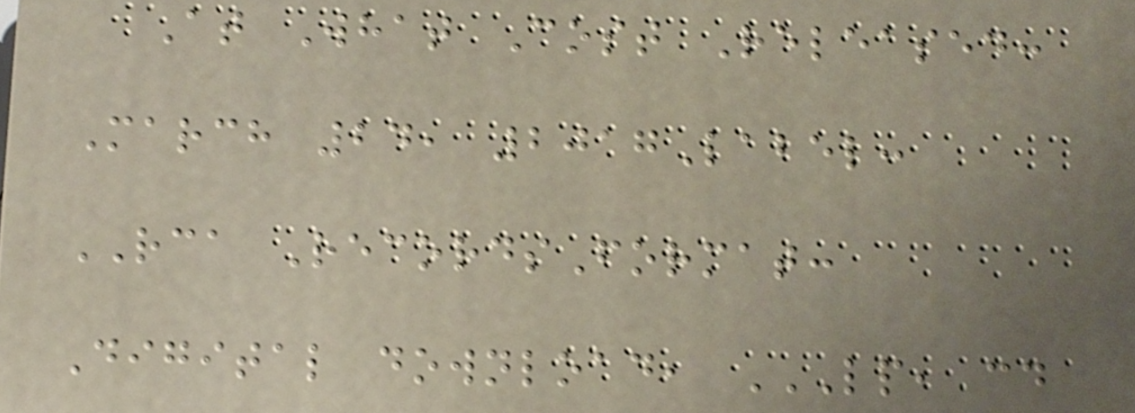At What Cost Released:
March 24, 2017Label:
RCA RecordsFormat:
Digital download, LP, CD
